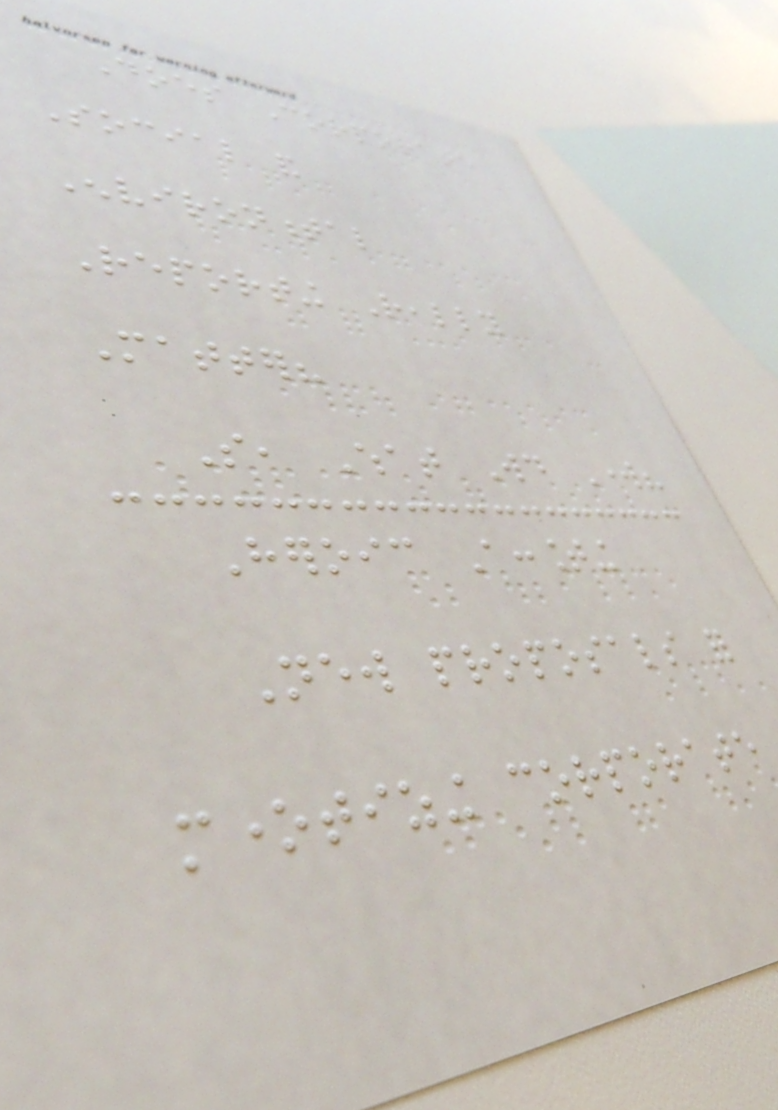Does Corporate
Social and
Environmental
Reporting Really
Matter?
So, What Would Work?
Heroic Accounting
New proposals for
monetizing corporate
